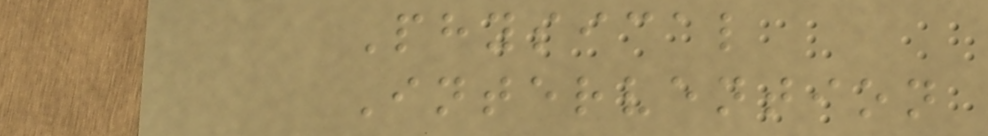Physical
Intervention
